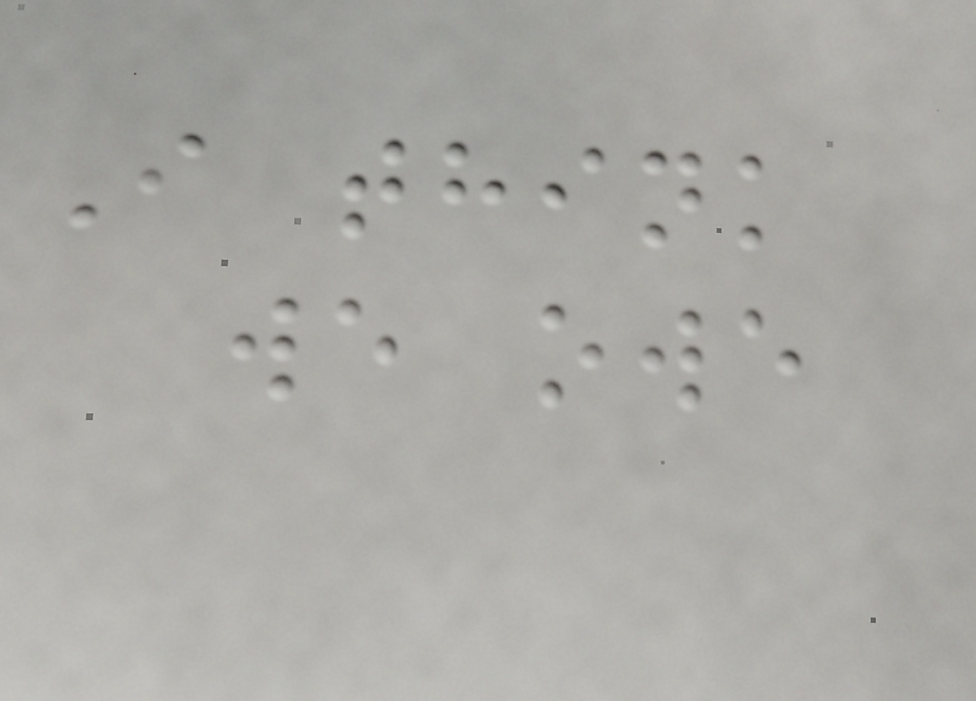I think
we owe
